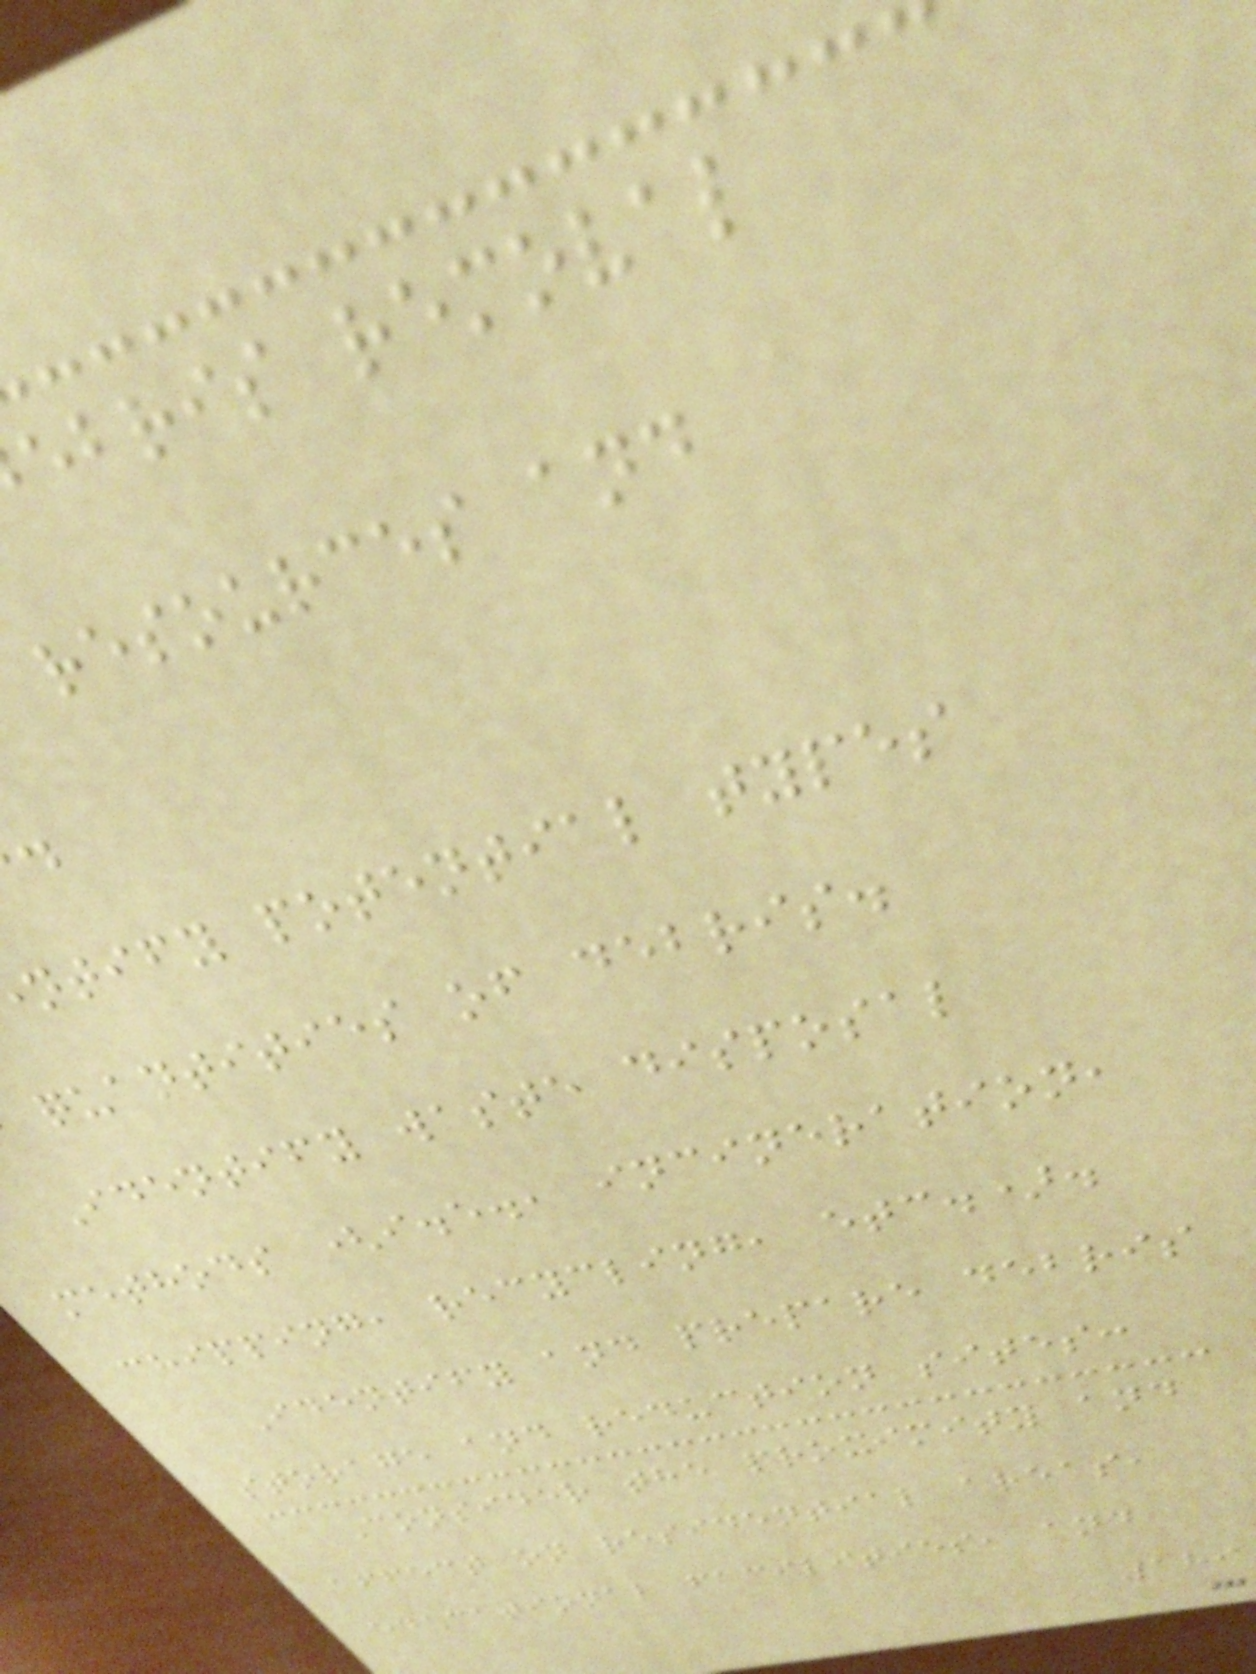ebris removal
resources and
ntify potential types
quantities of debris.
Identify waste disposal
methods (i.e., incineration,
chipping, recycling, etc.).
Identify and prepare debris
storage and reduction sites:
Consider the proximity and
affect on residential areas,
educational facilities, and
189
